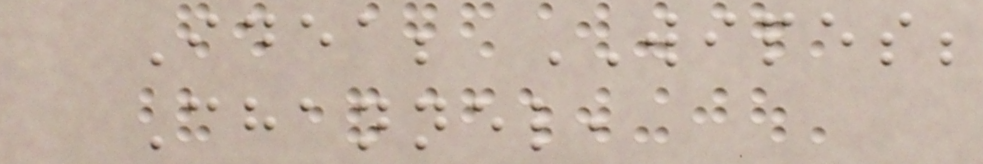Idea; WIPES;
Channel,
